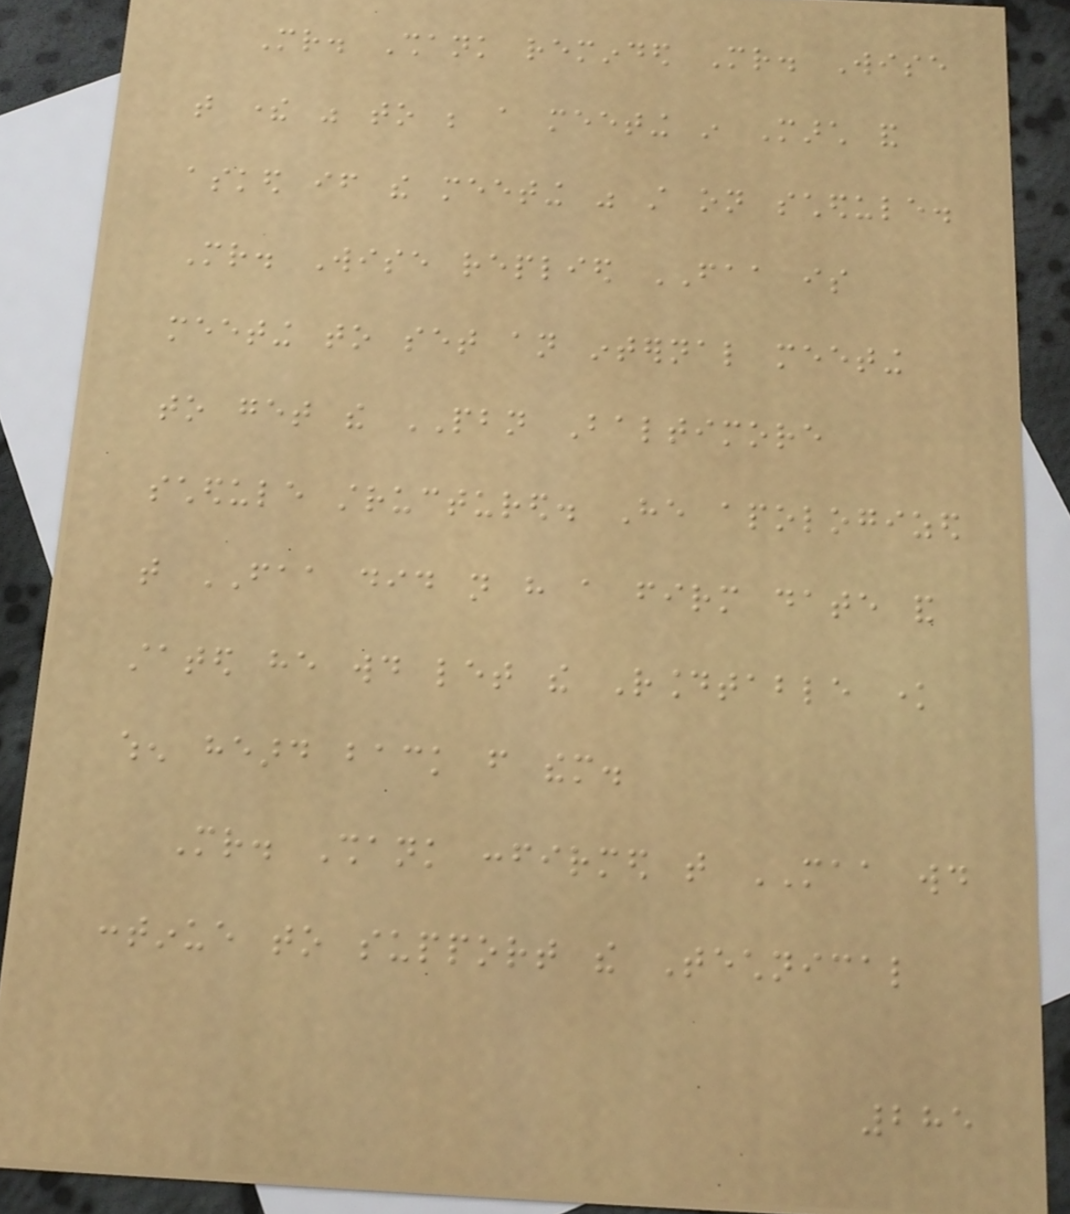Mr. Shank reminded Mr. Wise
that there was to be a meeting in March and
asked if the meeting was still on schedule.
Mr. Wise replied FAA is
meeting to set an internal meeting
to get the PBN Baltimore
schedule structured. He apologized
that FAA did not have a firm date and
stated he would let the Roundtable know
when heard back from them.
Mr. Shank confirmed that MAA would
continue to support the Technical
285
